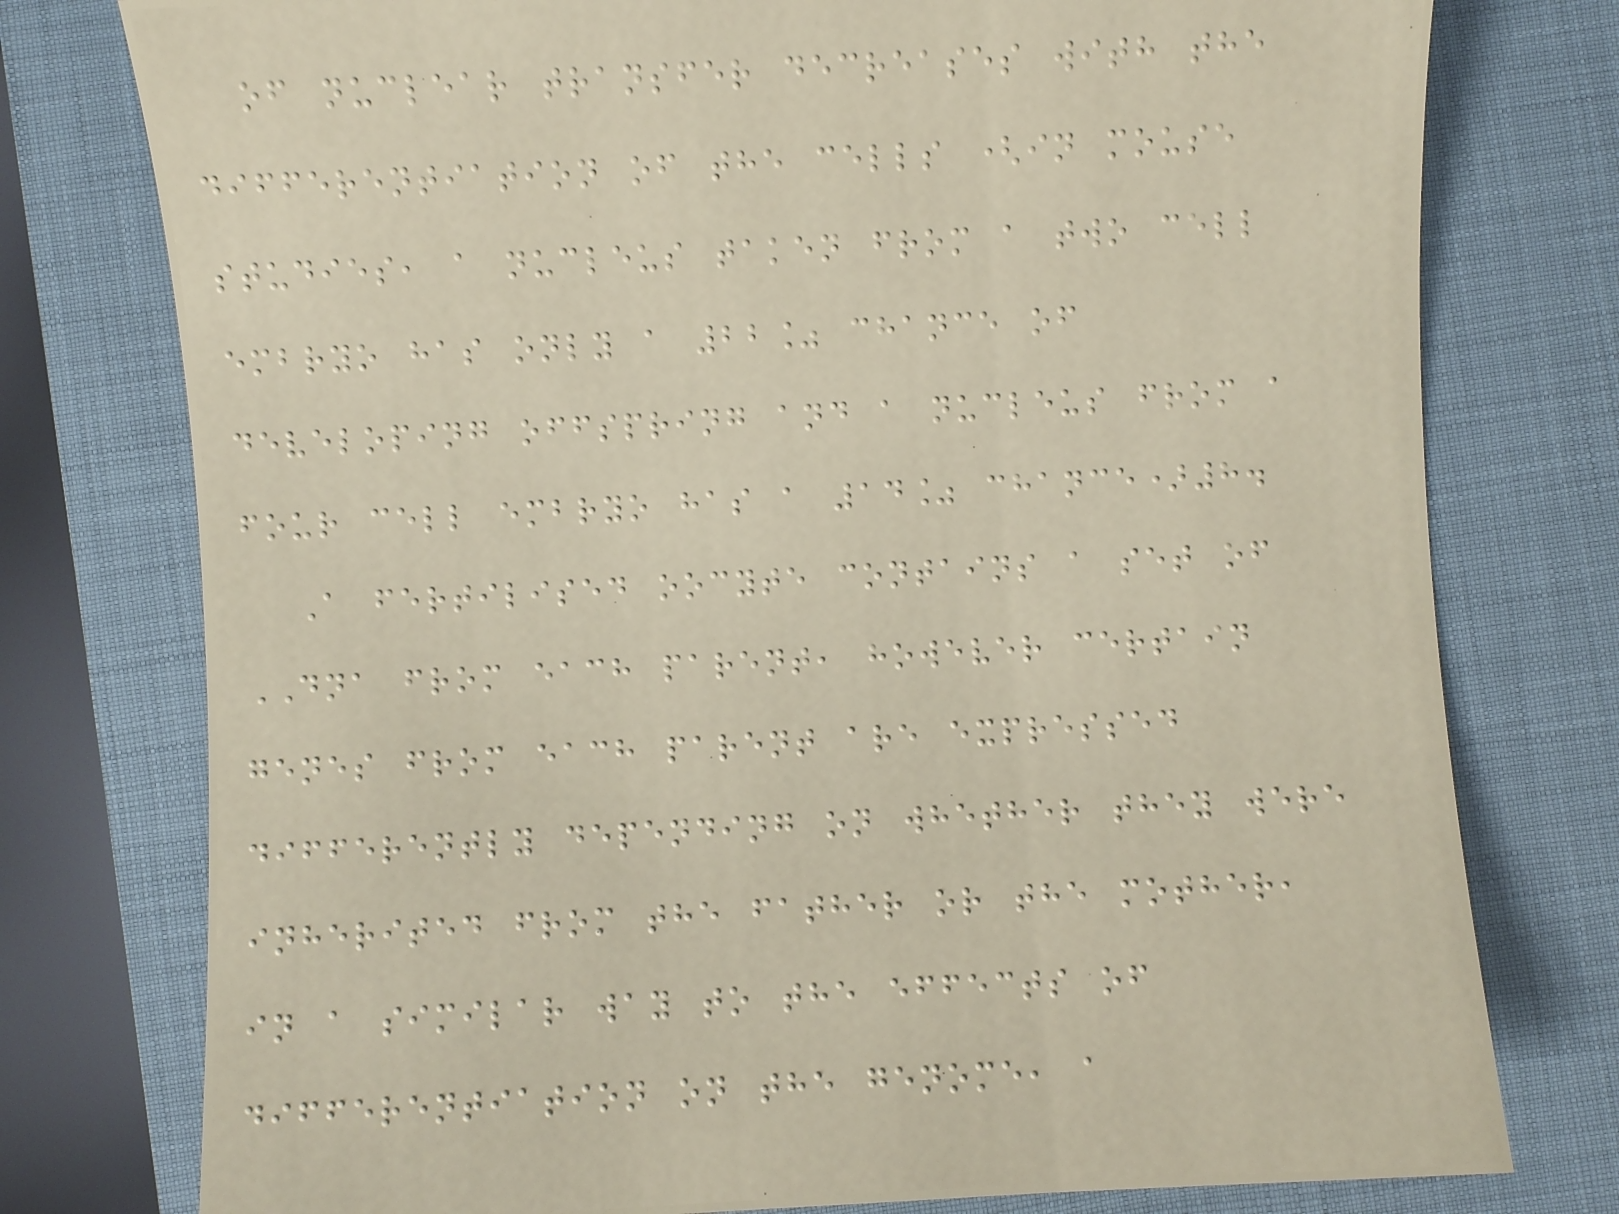of nuclear transfer decreases with the
differentiation of the cells (in mouse
studies, a nucleus taken from a two cell
embryo has only a 22% chance of
developing offspring and a nucleus from a
four cell embryo has a 14% chance)8.
A fertilised oocyte contains a set of
DNA from each parent, however certain
genes from each parent are expressed
differently depending on whether they were
inherited from the father or the mother,
in a similar way to the effects of
differentiation on the genome, a
